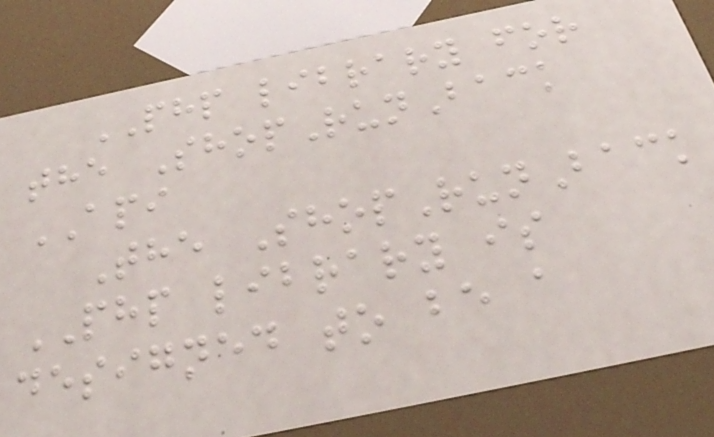PHP library for
the ShopRunBack
API
The ShopRunBack
PHP library is
designed to be a
